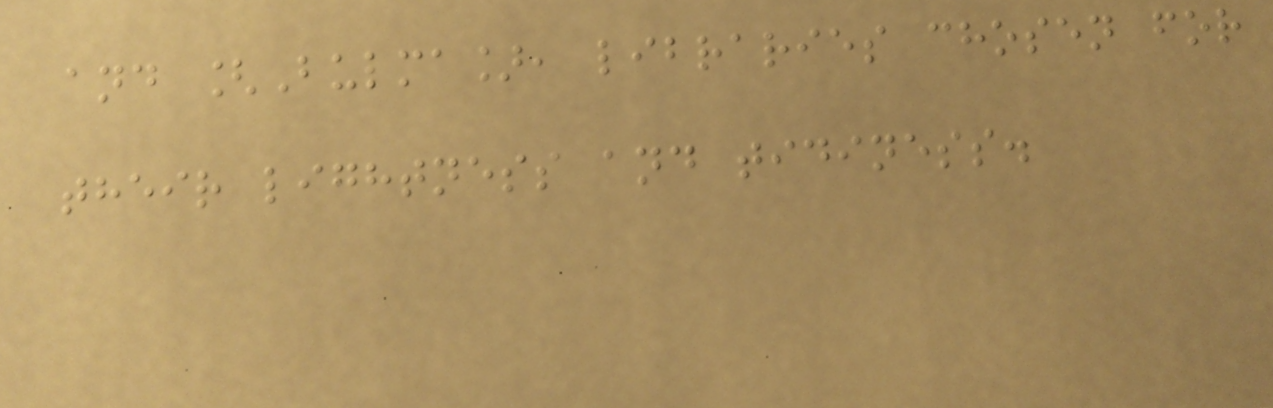and [Bulma], libraries chosen for
their lightness and tidiness.
